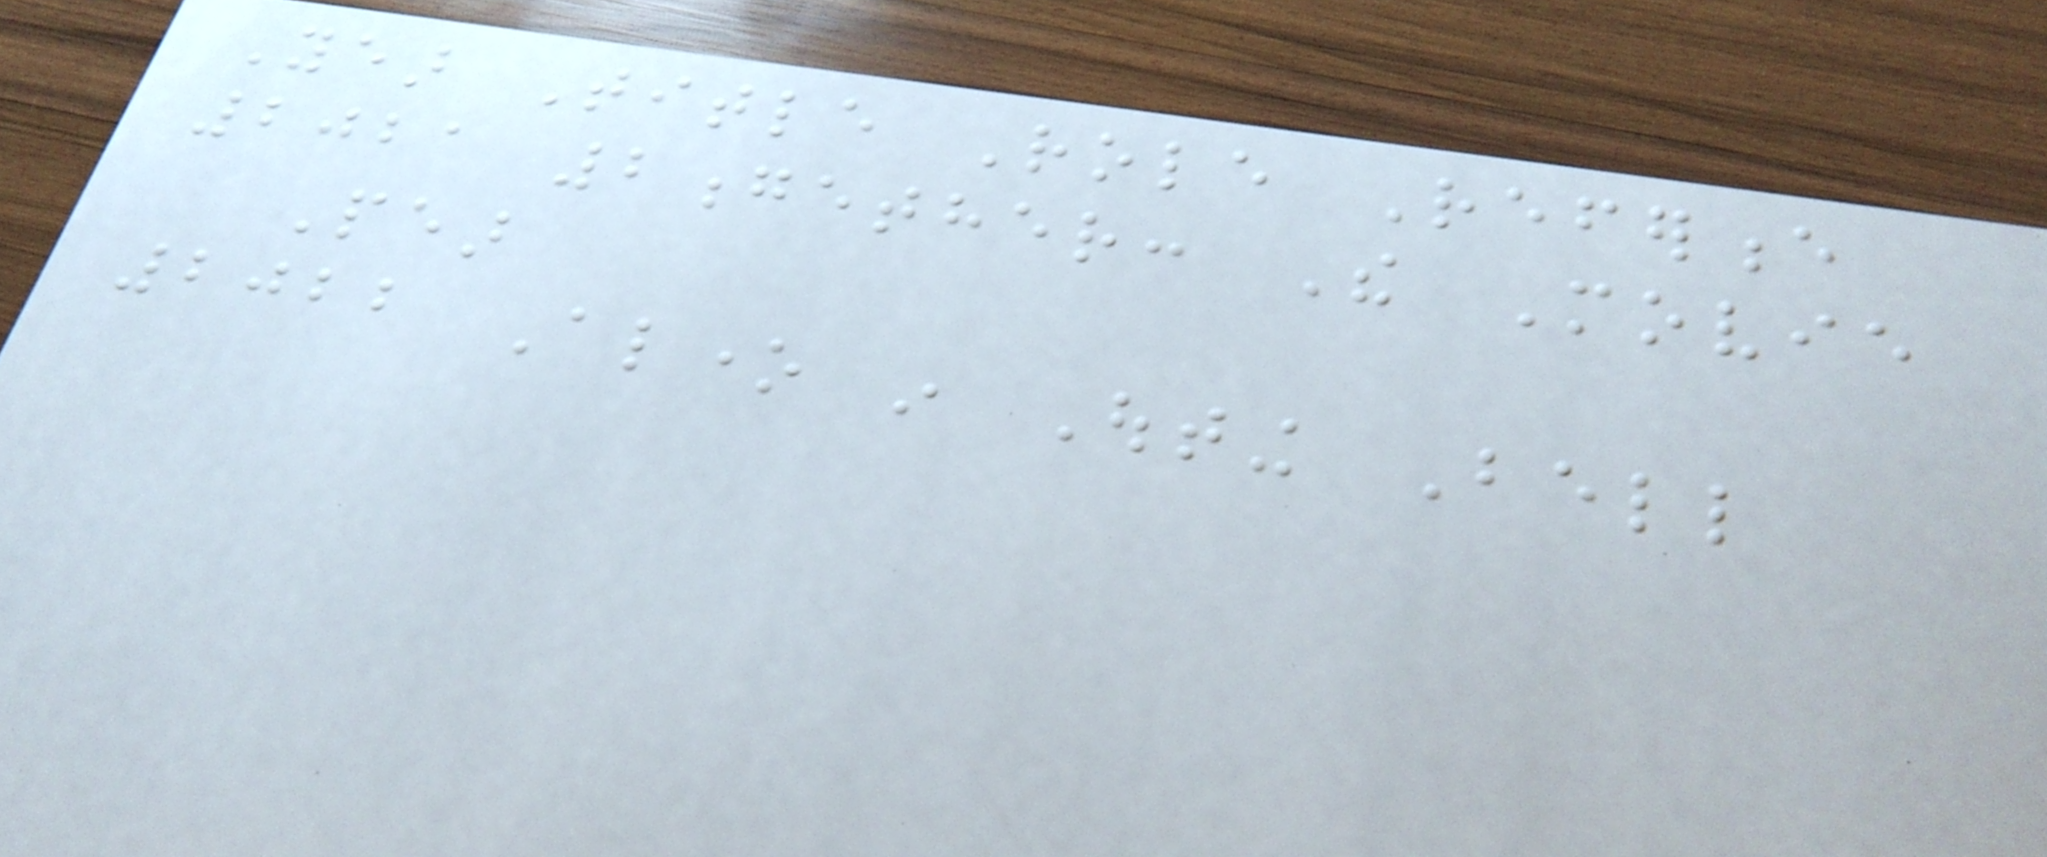Year Title Role Reference
2021 2gether: The Movie
Pear
2022 Alone in Outing Bell
